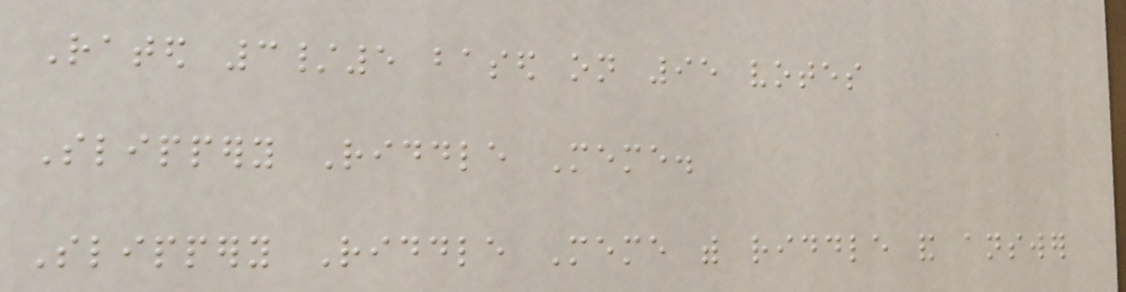Rated 3/5 based on 95 votes
Slippery Riddle Meme.
Slippery Riddle Meme with riddle and answer
